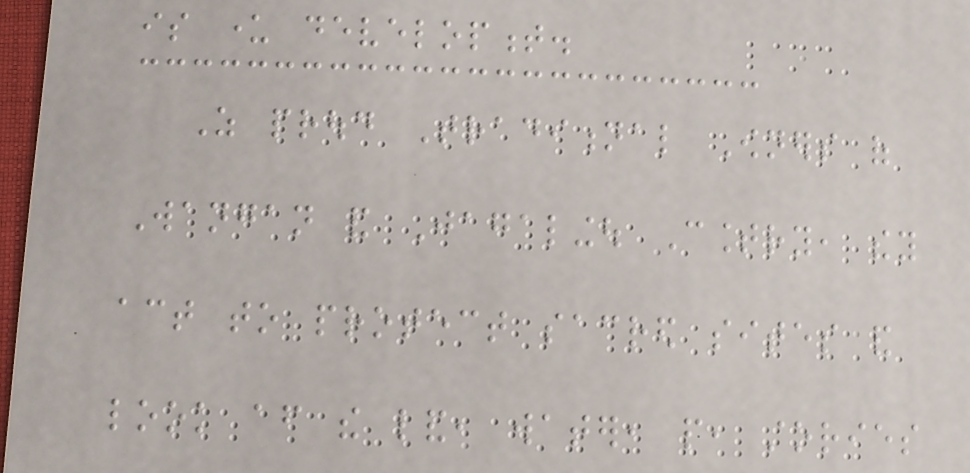is under development.
As proud Traditional Owners of
Wangan and Jagalingou Country, they
act to protect sacred sites and
look after the land, water, people, stories
